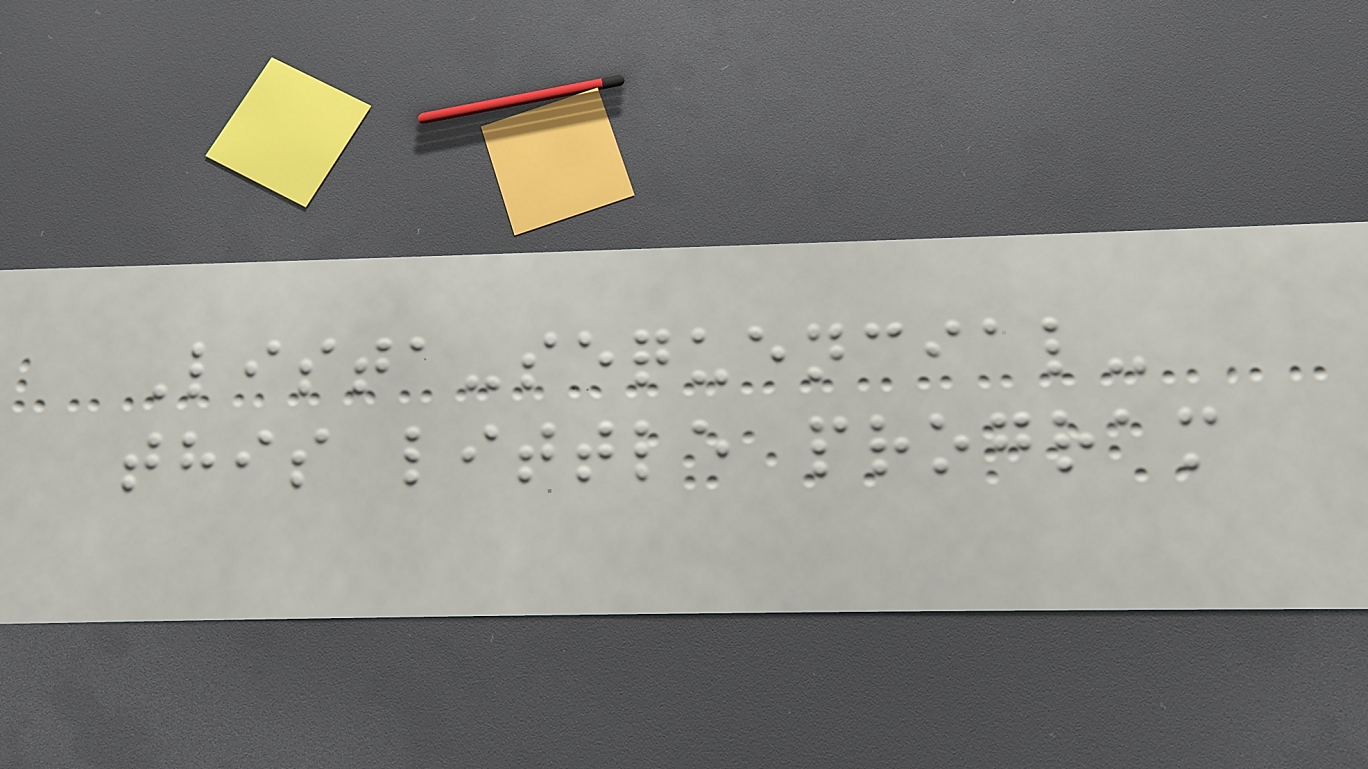Lista-sequencial-
this little program
